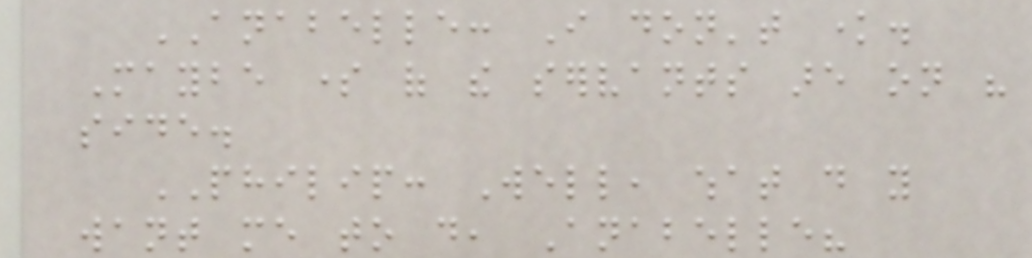ANABELLE: I don't know.
Maybe some of the servants are on his
side.
PHILIP: Well, what do you
want me to do, Anabelle?
